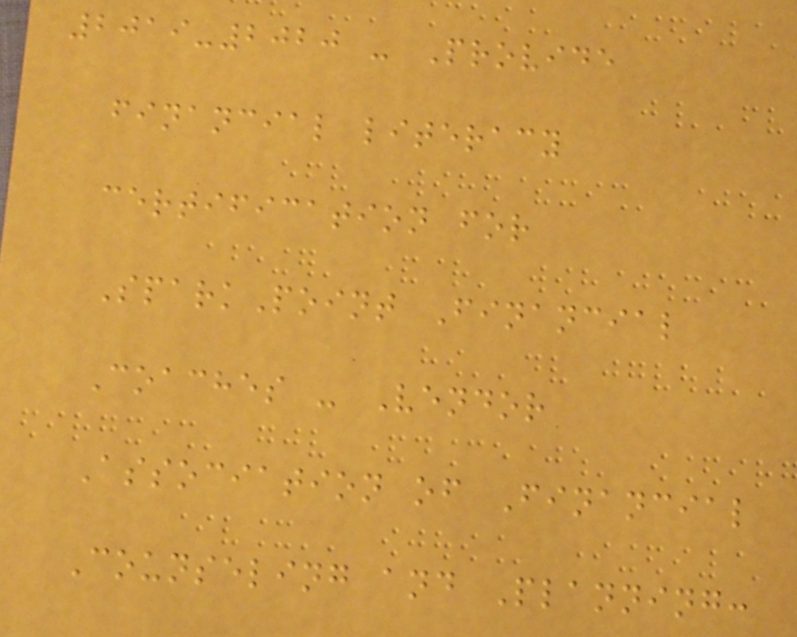2019-2020 - Provide
financial literacy
certification for
SparkPoint Financial
Coaches - Vendor
Association of Financial
Counseling and Planning:
